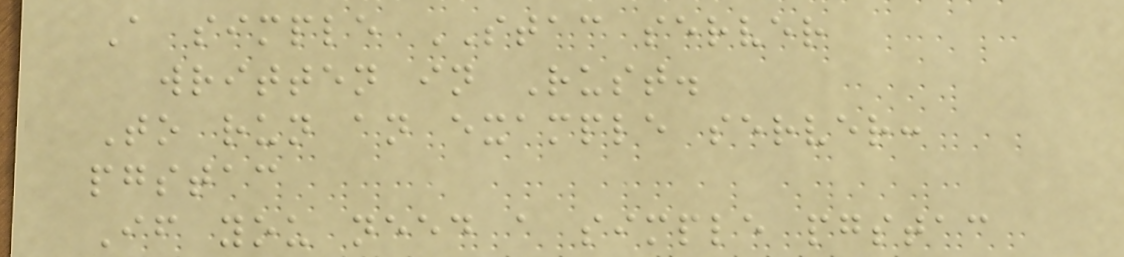A simple STAC server
written in Rust.
To run an example server:
pgstac
If you need a simple pgstac
